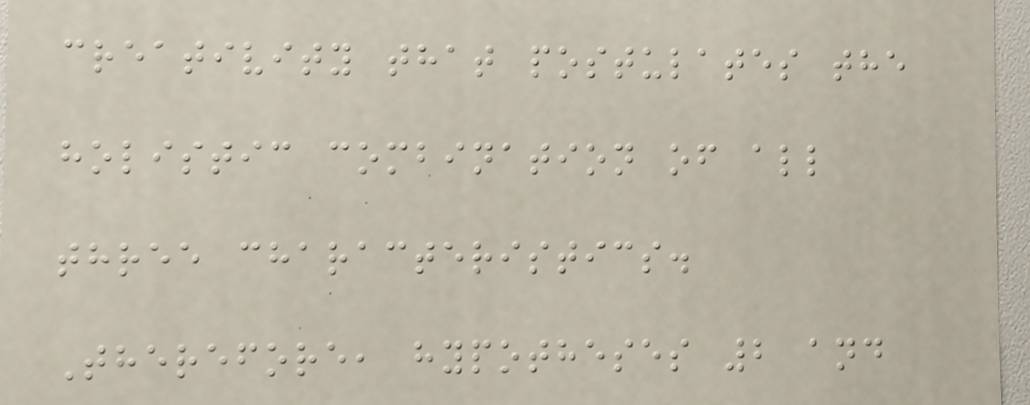creativity that postulates the
holistic combination of all
three characteristics.
Therefore, hypotheses 2 and
